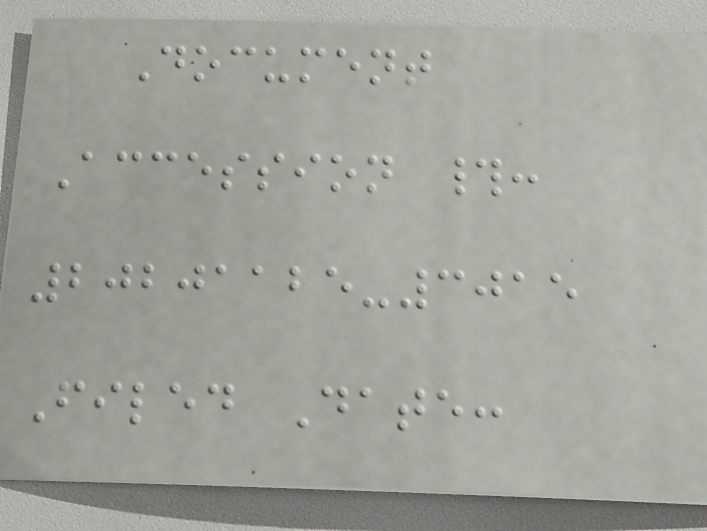Document
Accession #:
20201125-3015
Filed Date:
